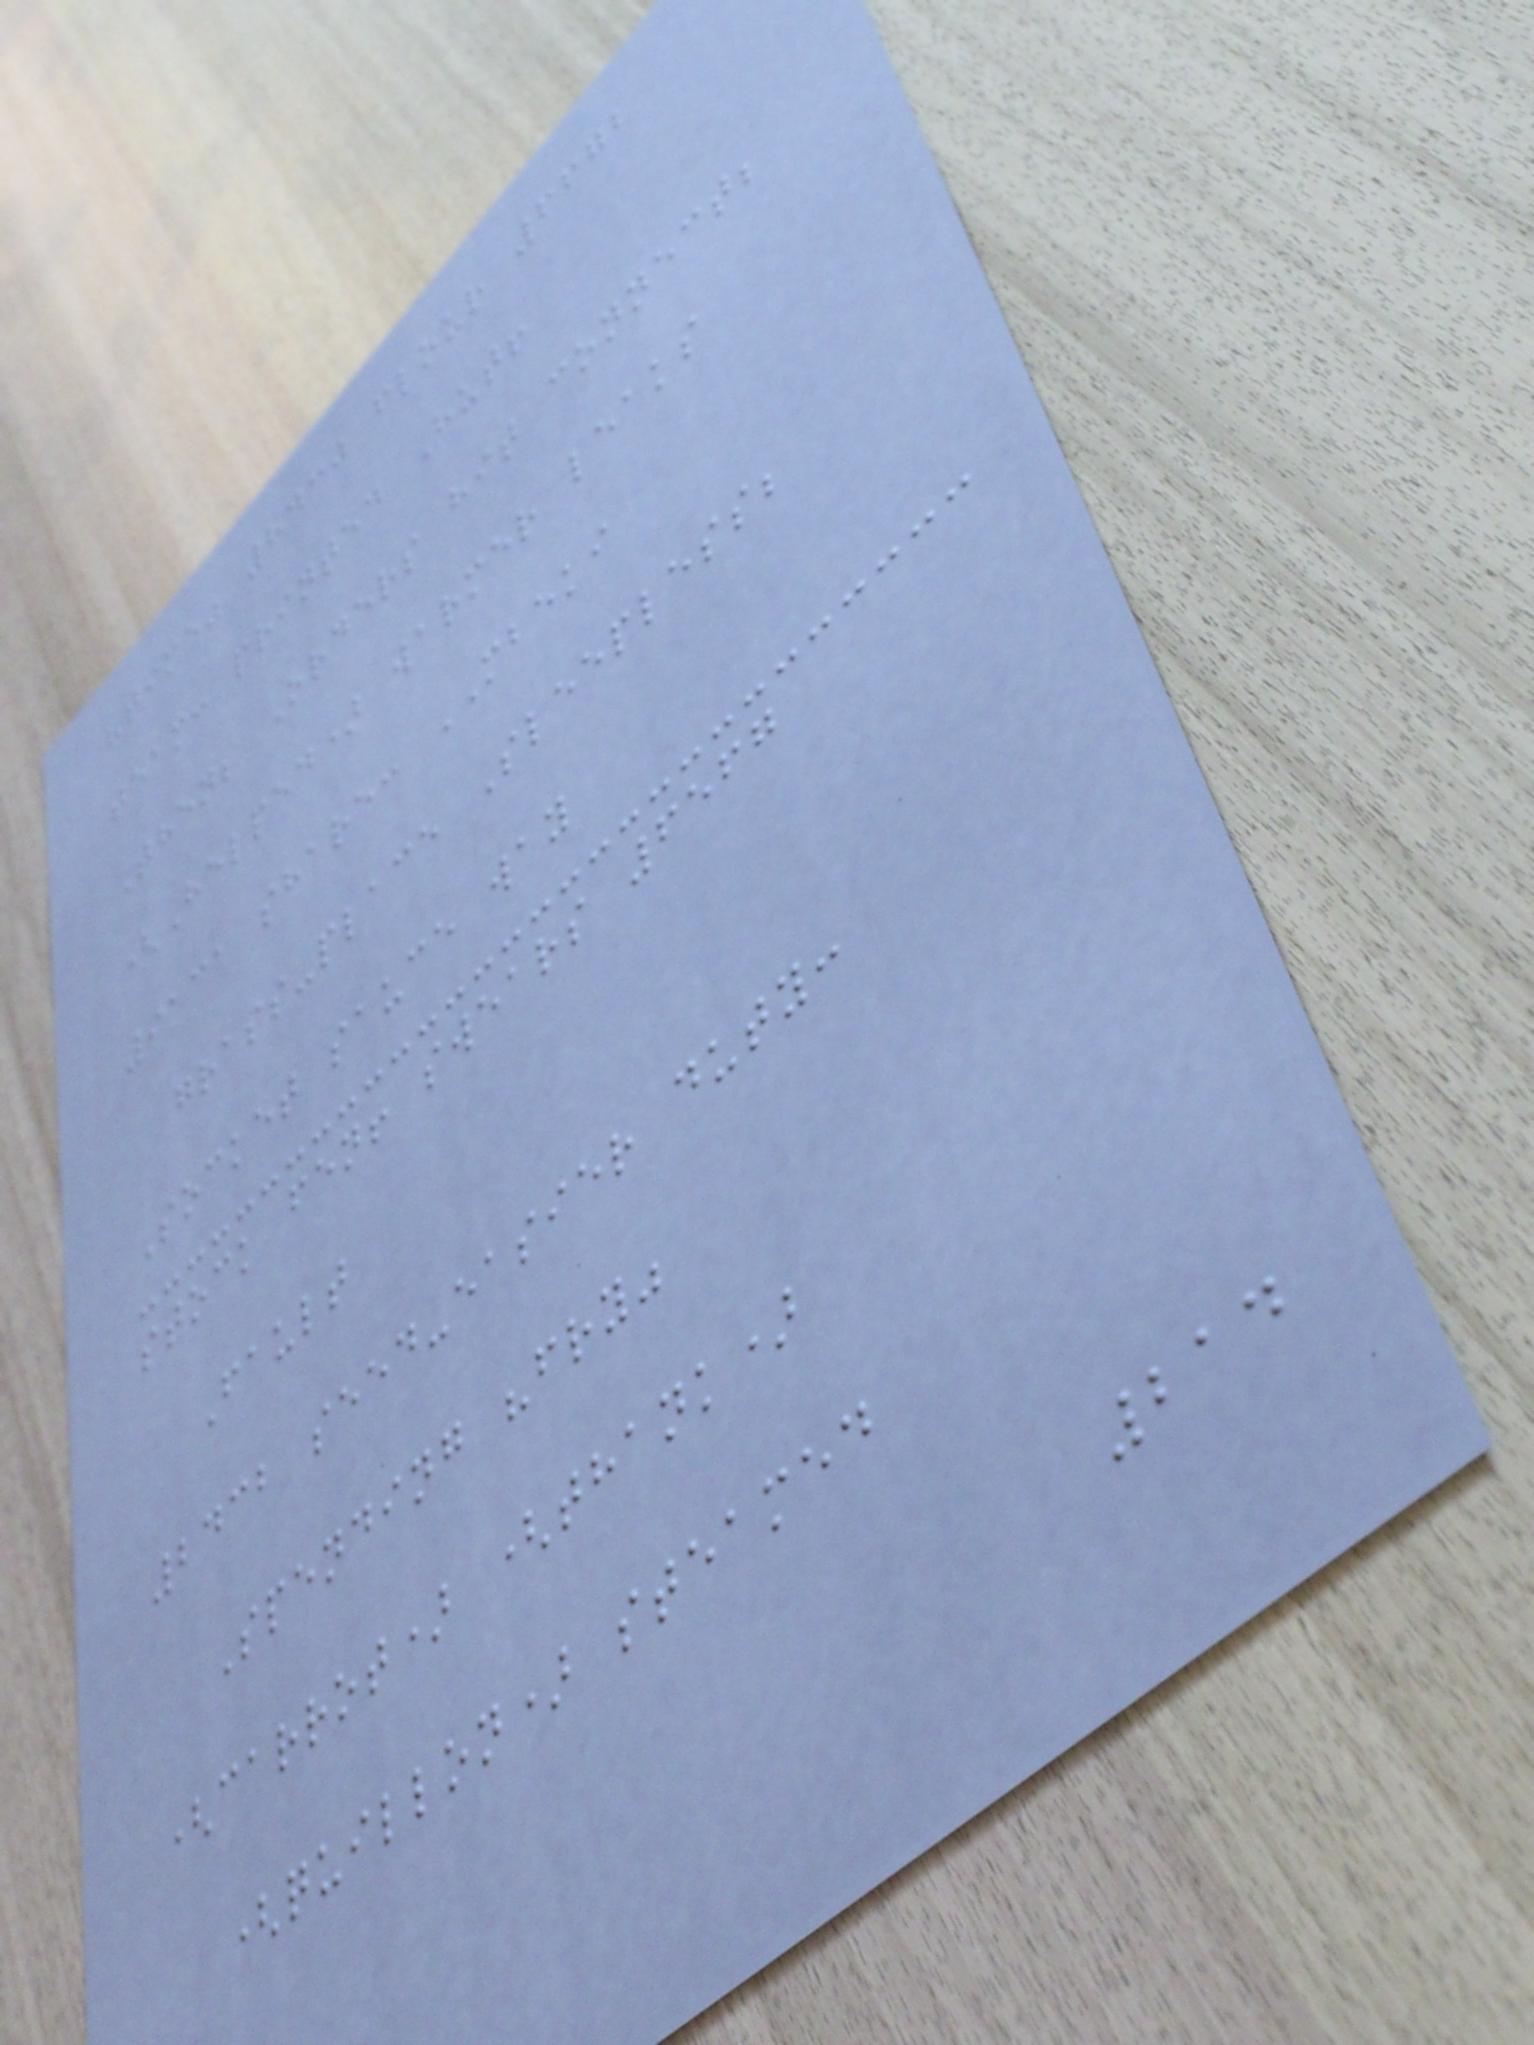"time" 8430 flour 6672
team: printed Hut!
Then; Orders hit connect;
(Helped) warmer leaks
9131 share: MBEKI
grass-place Sleepless;
Socket sauce way
stock fen! swears 6567
Fault
2432 seed-easier duty:
Spending "fry"
(carrot) (thank)
(quillon) steamed
214
